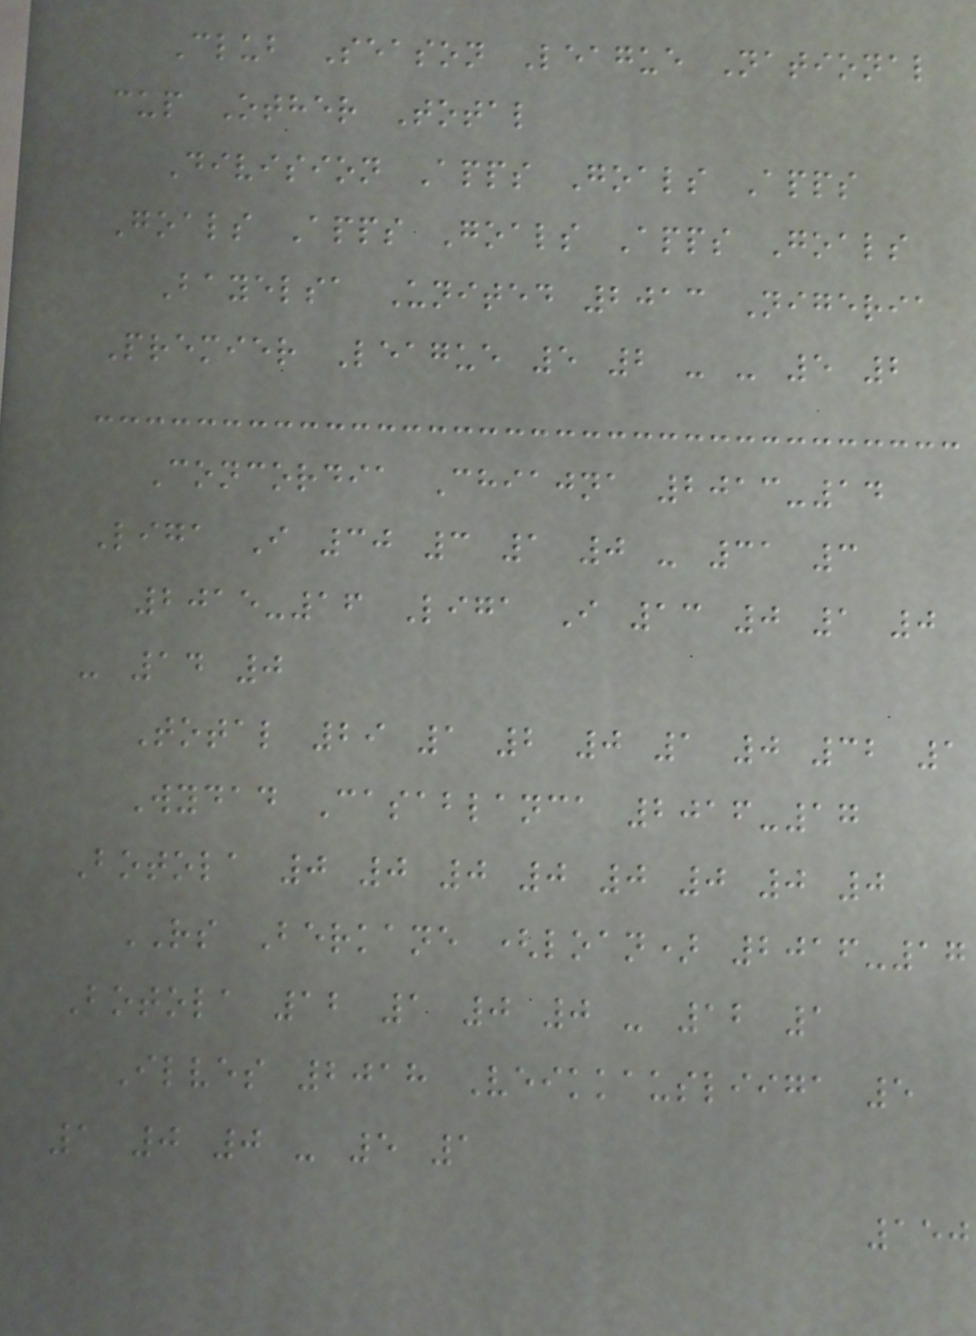Club Season League National
cup Other Total
Division Apps Goals Apps
Goals Apps Goals Apps Goals
Bayelsa United 2013 Nigeria
Premier League 5 2 - - 5 2
Concordia Chiajna 2013-14
Liga I 30 3 1 0 - 31 3
2015-16 Liga I 13 0 1 0
- 14 0
Total 29 1 2 0 1 0 32 1
Wydad Casablanca 2016-17
Botola 0 0 0 0 0 0 0 0
RS Berkane (loan) 2016-17
Botola 12 1 0 0 - 12 1
Ilves 2018 Veikkausliiga 5
1 0 0 - 5 1
150
